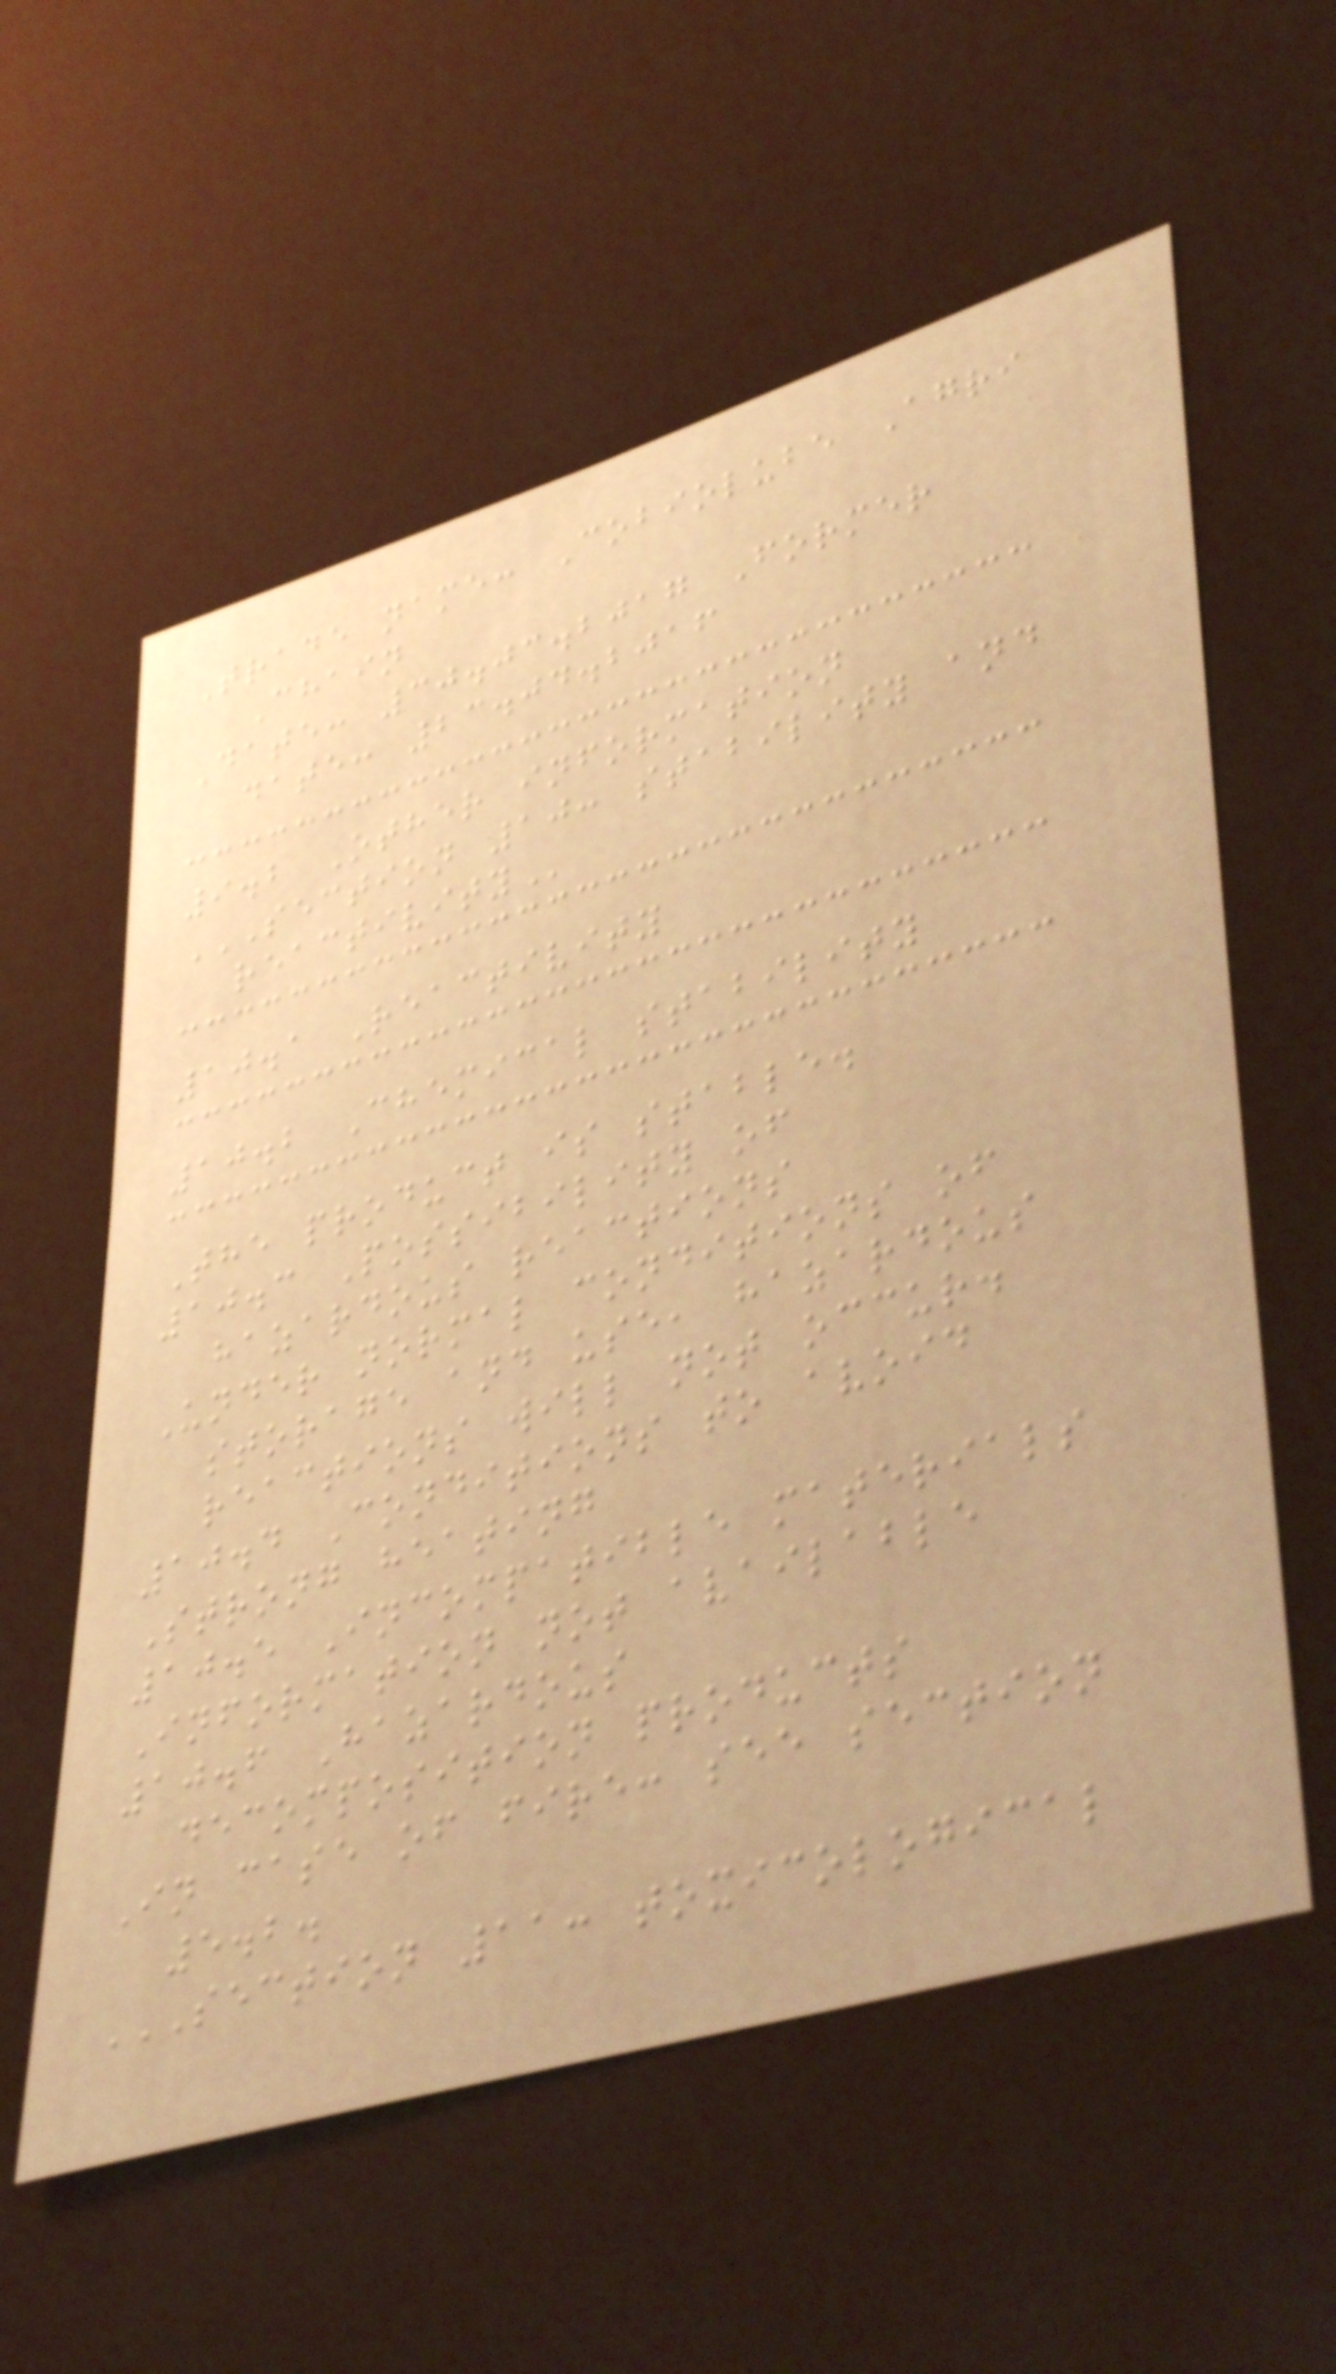Trade name: Cobiolube Agri
Chain
Date: 30.03.2017 Former
date: 23.04.2016
9.2 Other information
SECTION 10: STABILITY AND
REACTIVITY
10.1 Reactivity
10.2 Chemical stability
The product is stable.
10.3 Possibility of
hazardous reactions
Under normal conditions of
storage and use, hazardous
reactions will not occur.
10.4 Conditions to avoid
Strong heating
10.5 Incompatible materials
Information not available
10.6 Hazardous
decomposition products
In case of fire: see section
5.2.
SECTION 11: TOXICOLOGICAL
